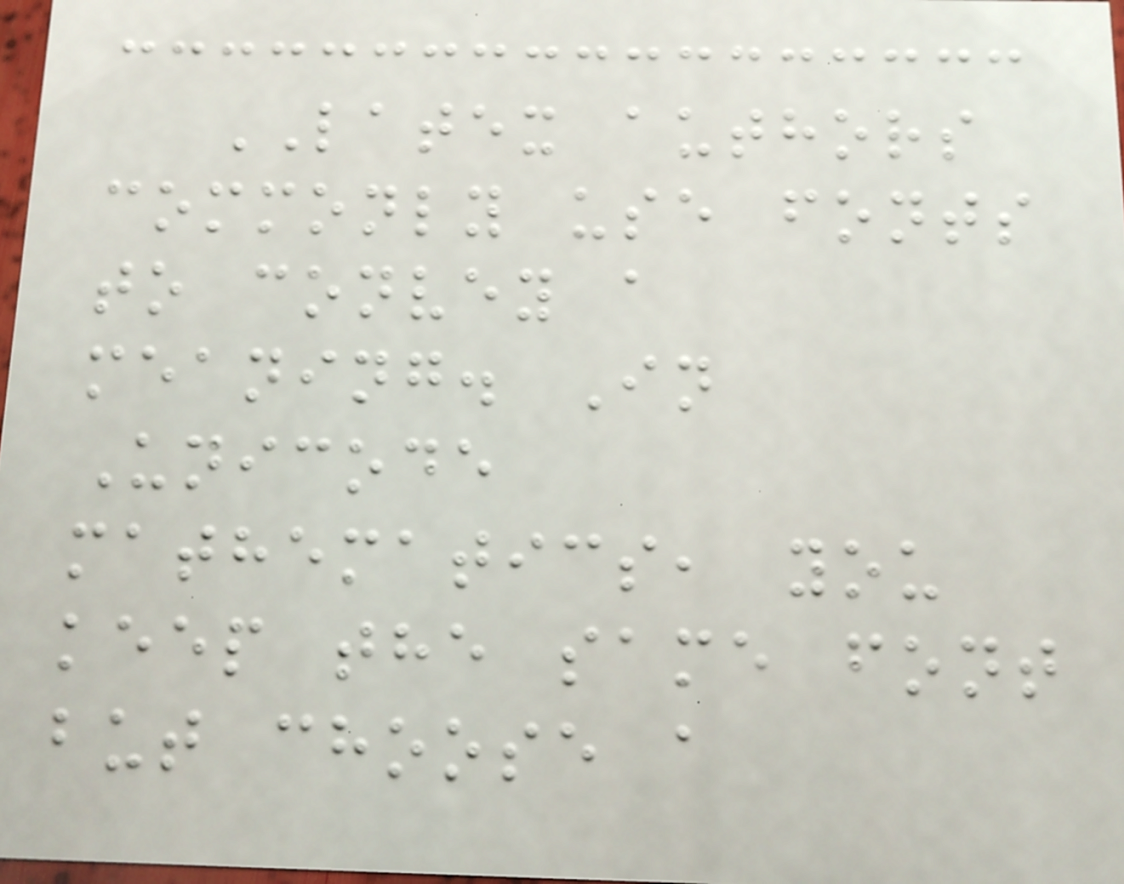LATEX authors
commonly use fonts
to convey a
meaning. In
Unicode
mathematics, you
keep the same font
but choose a
